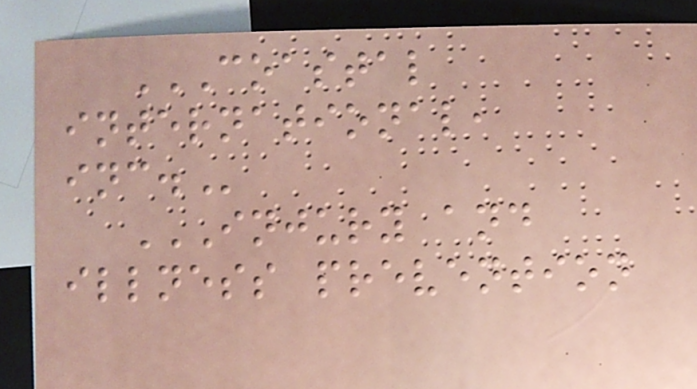COASTAL
INTERNATIONAL,
INC.
INJURY AND
ILLNESS PREVENTION
